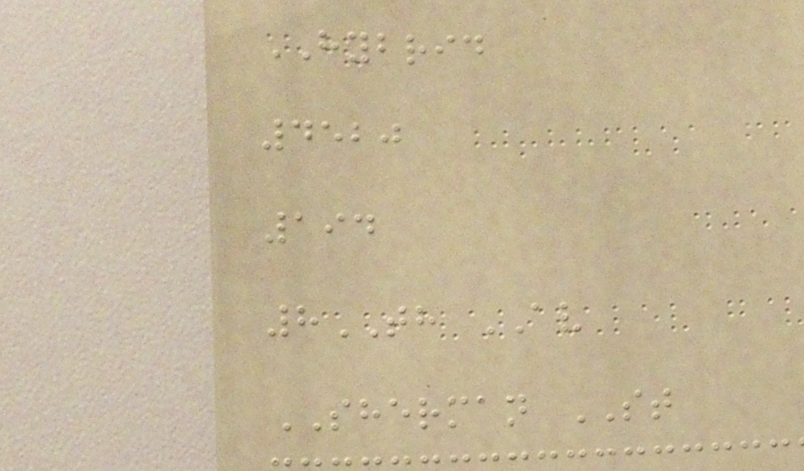HYBRID
4520
194
8TH AV
SHERMAN ST
